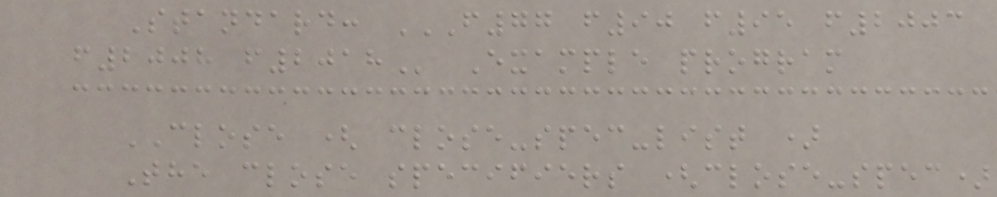Standard: F77 F90 F95 F2003
F2008 F2018 Example program
CLOSE ( close-spec-list )
The close specifiers (close-spec)
